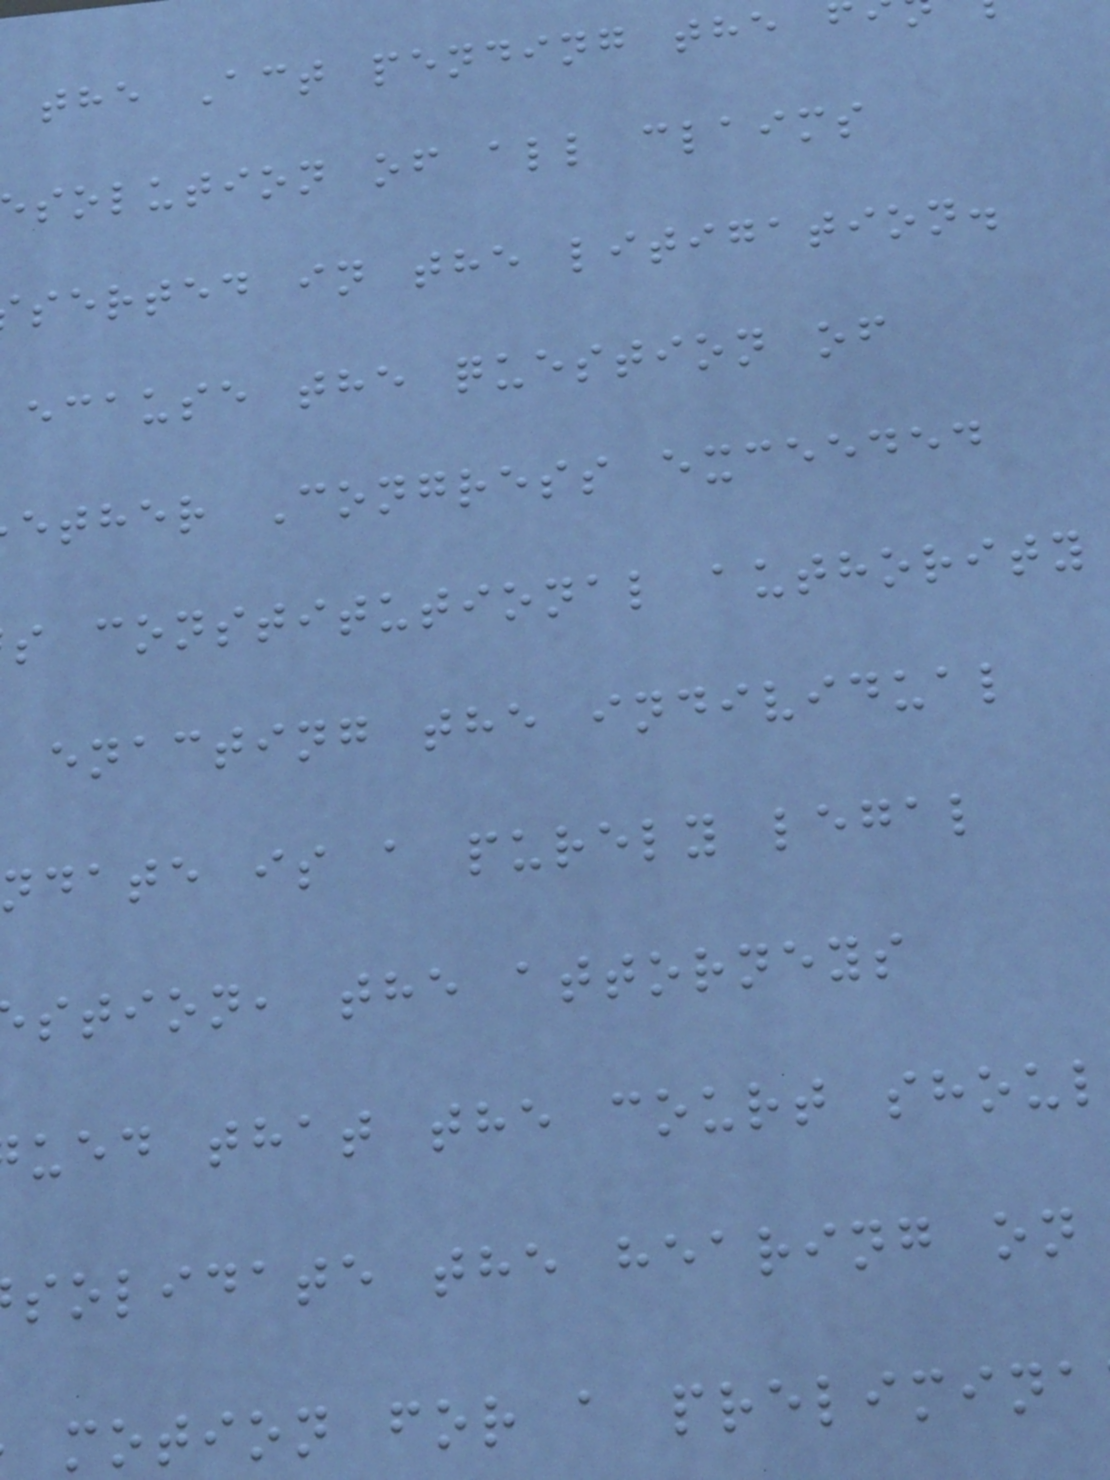the Act pending the
solution of all claims
serted in the litigation.
ecause the question of
ether Congress exceeded
s constitutional authority
enacting the individual
ndate is a purely legal
stion, the attorneys
ued that the court shoul
solidate the hearing on
motion for a prelimina
